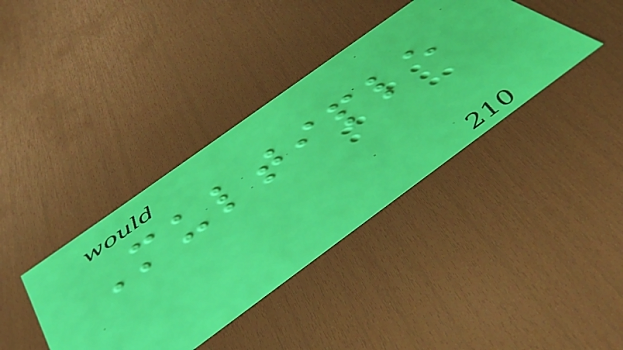Multiple
